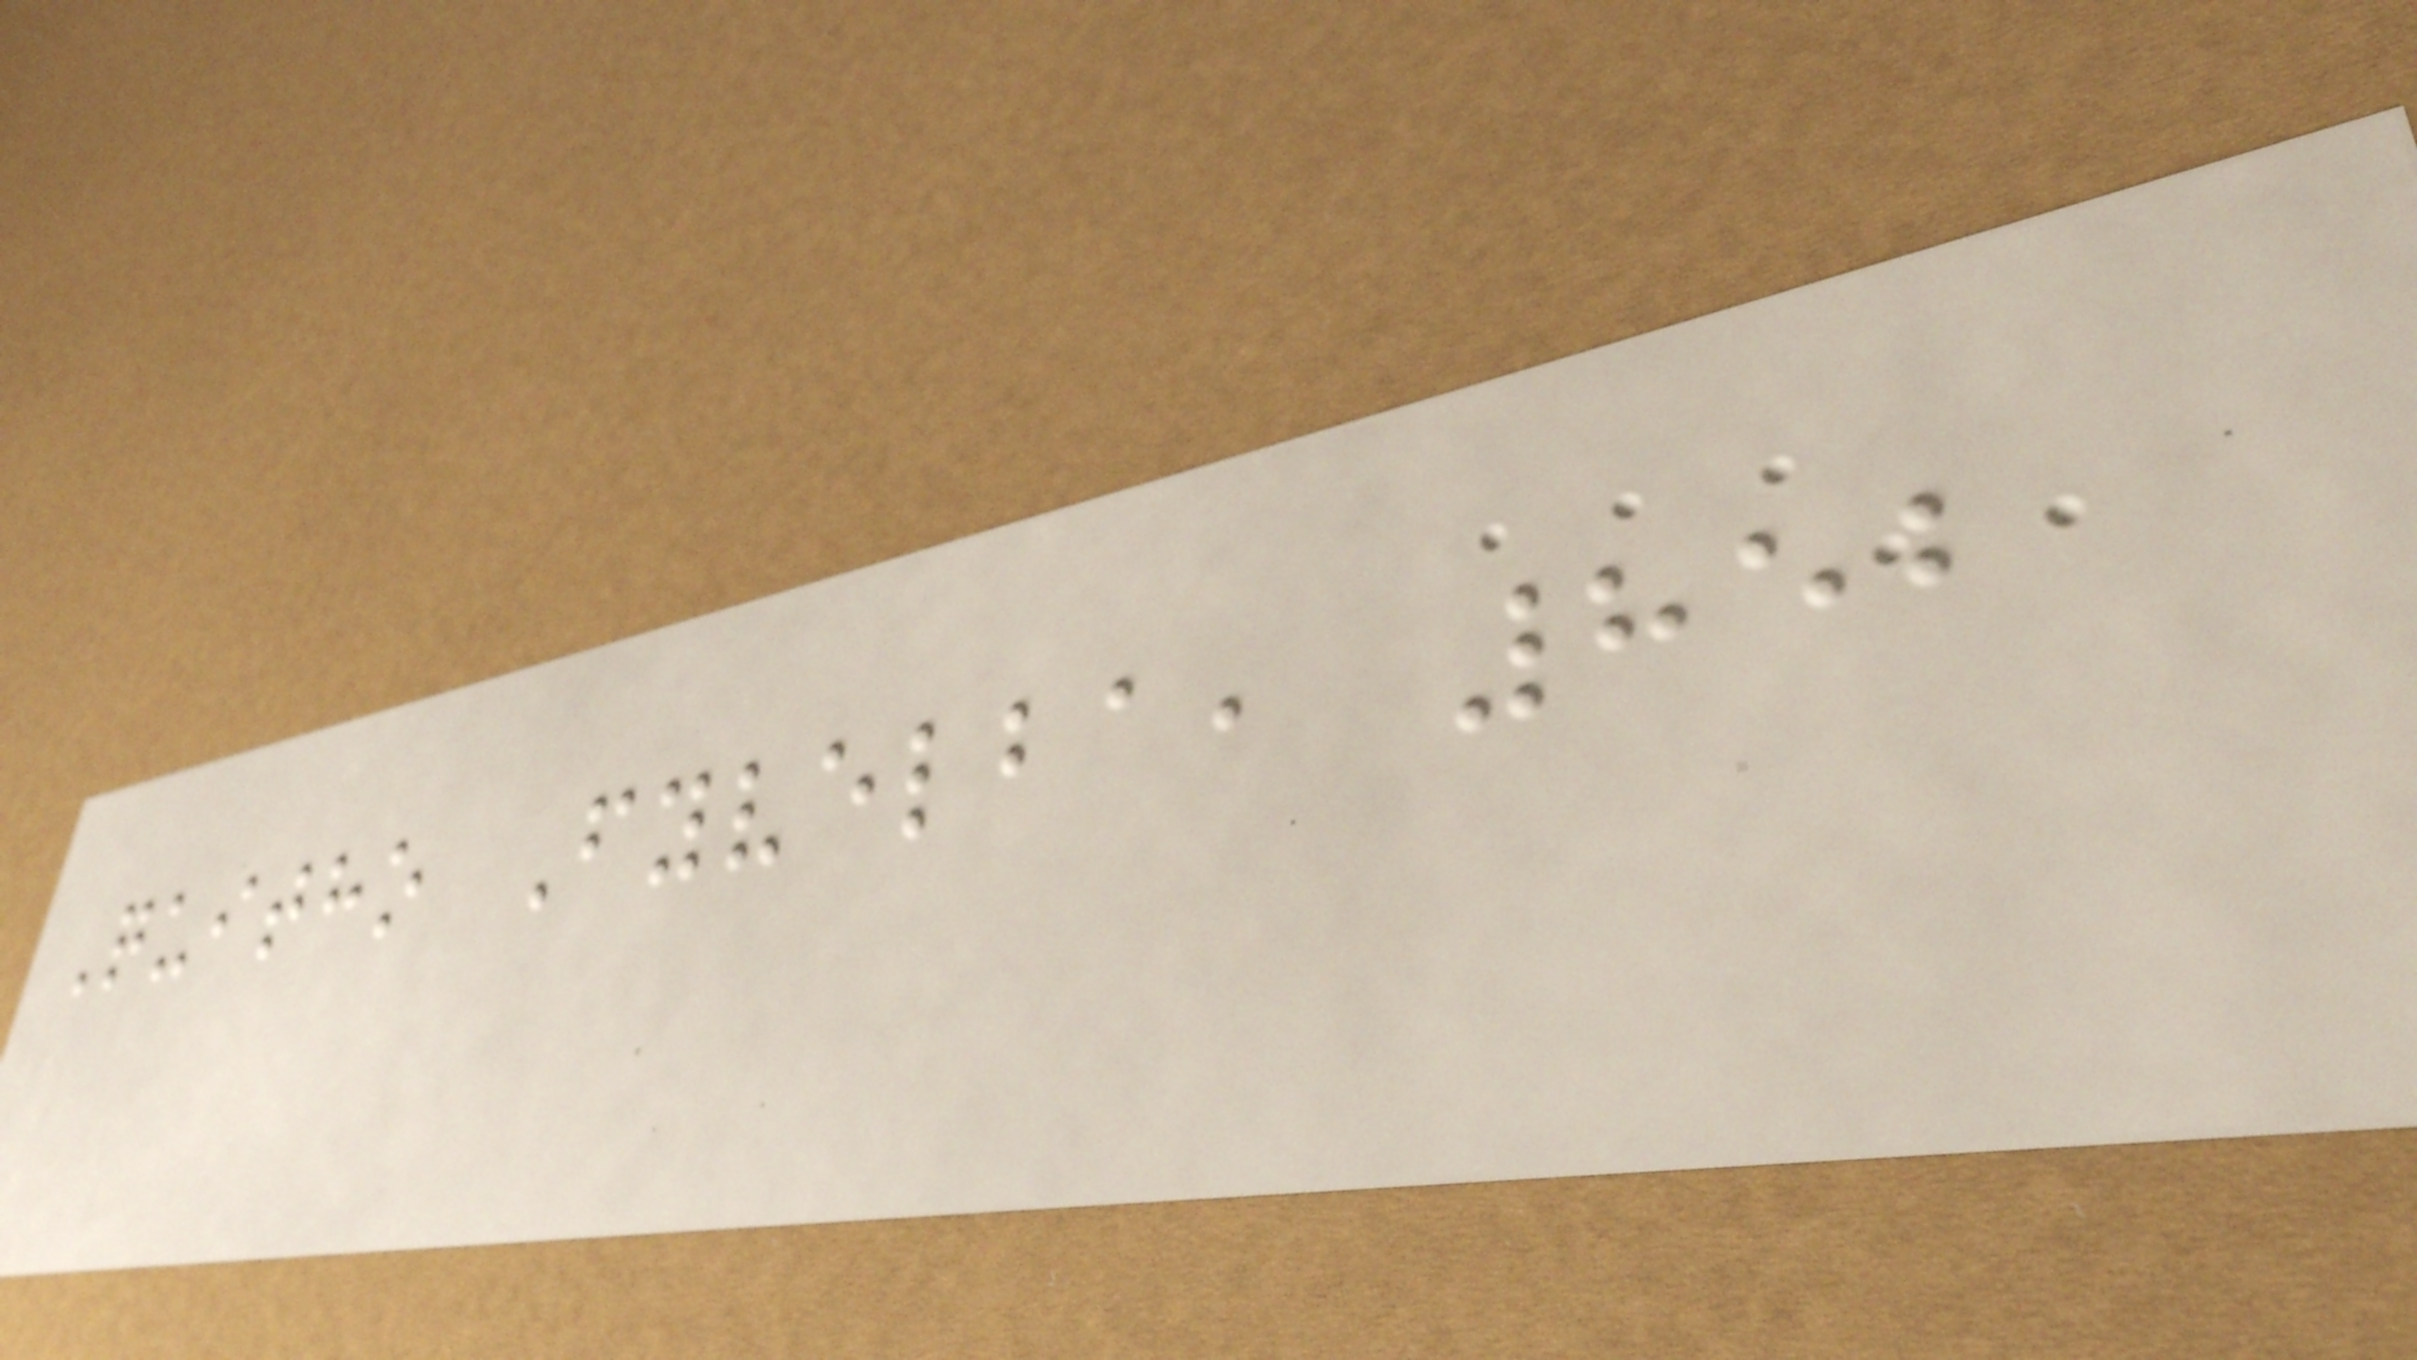Quitho Fyvelba, 852
